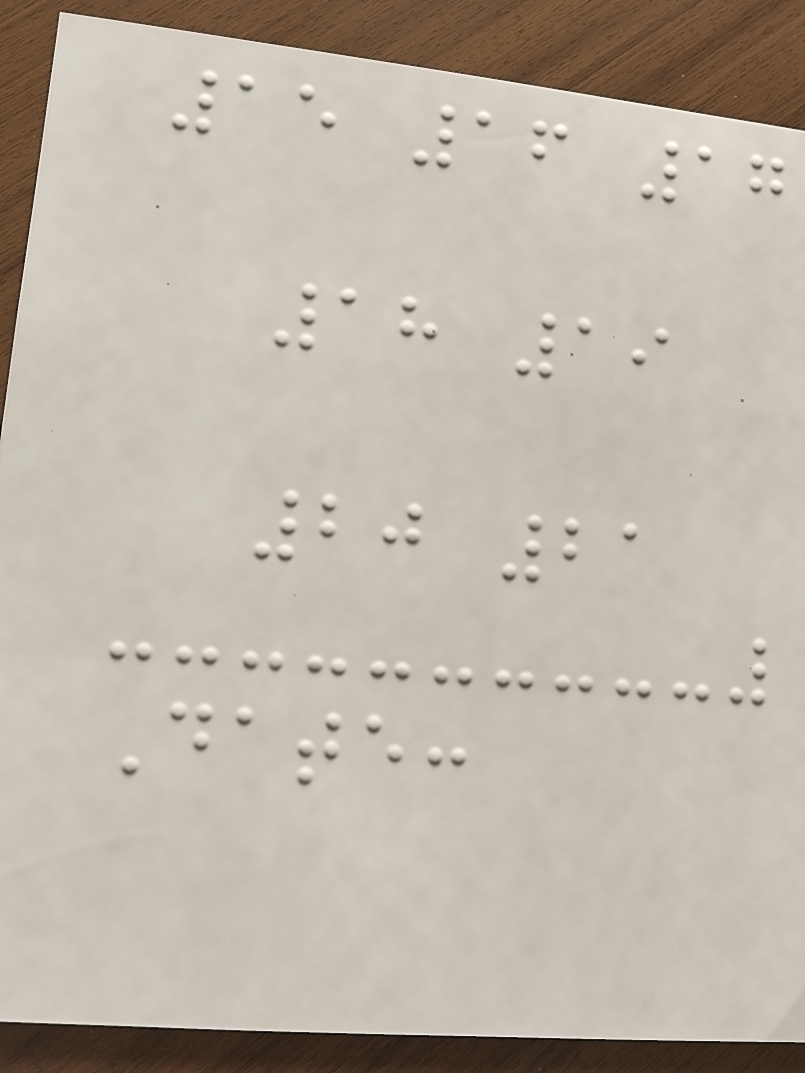15 16 17
18 19
20 21
Date:
